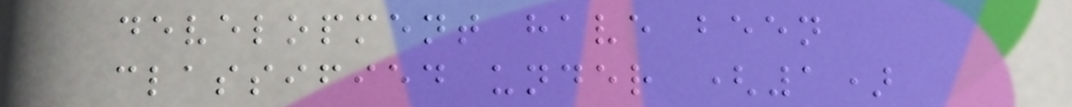development have been
classified under (1)
